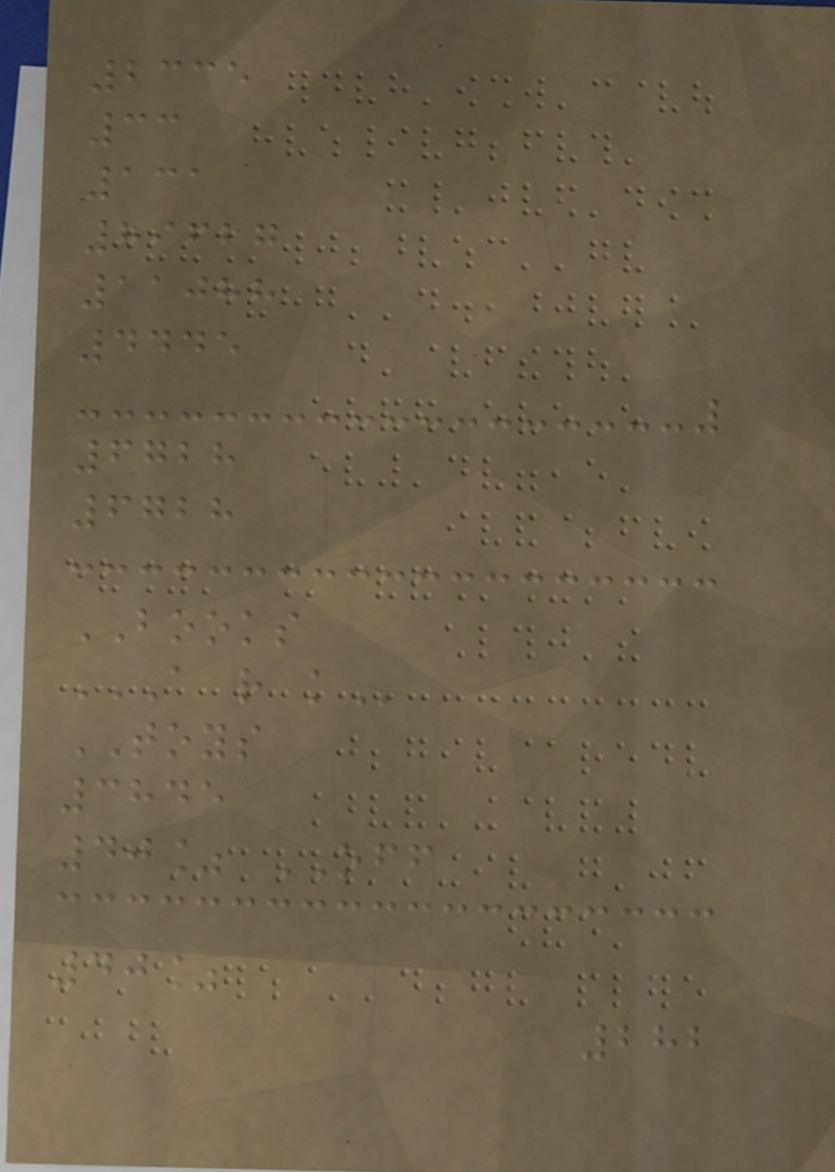2335
33
131
89627
11088
4445
6728
6728
BOOKS
A R K
TOYS
3845
40% OFF
40%
282
